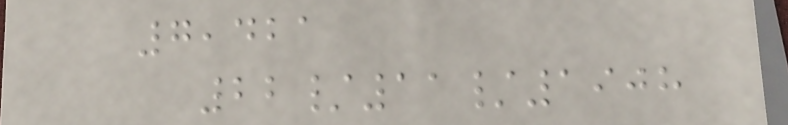7,421
22/11/1908
